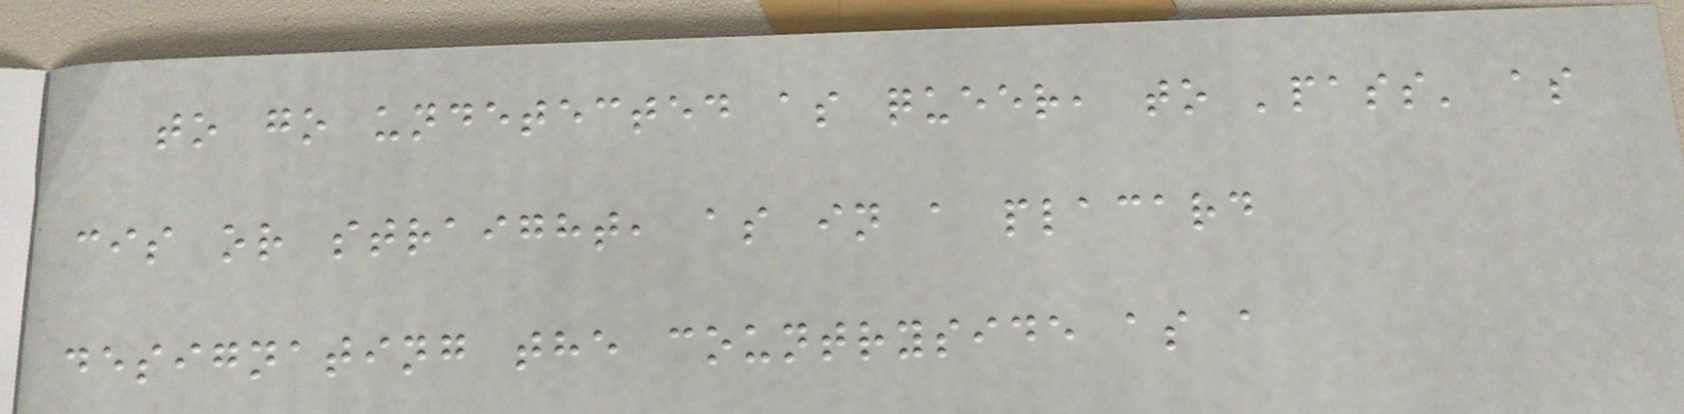to go undetected as queer, to 'pass' as
cis or straight, as in a placard
designating the countryside as a
